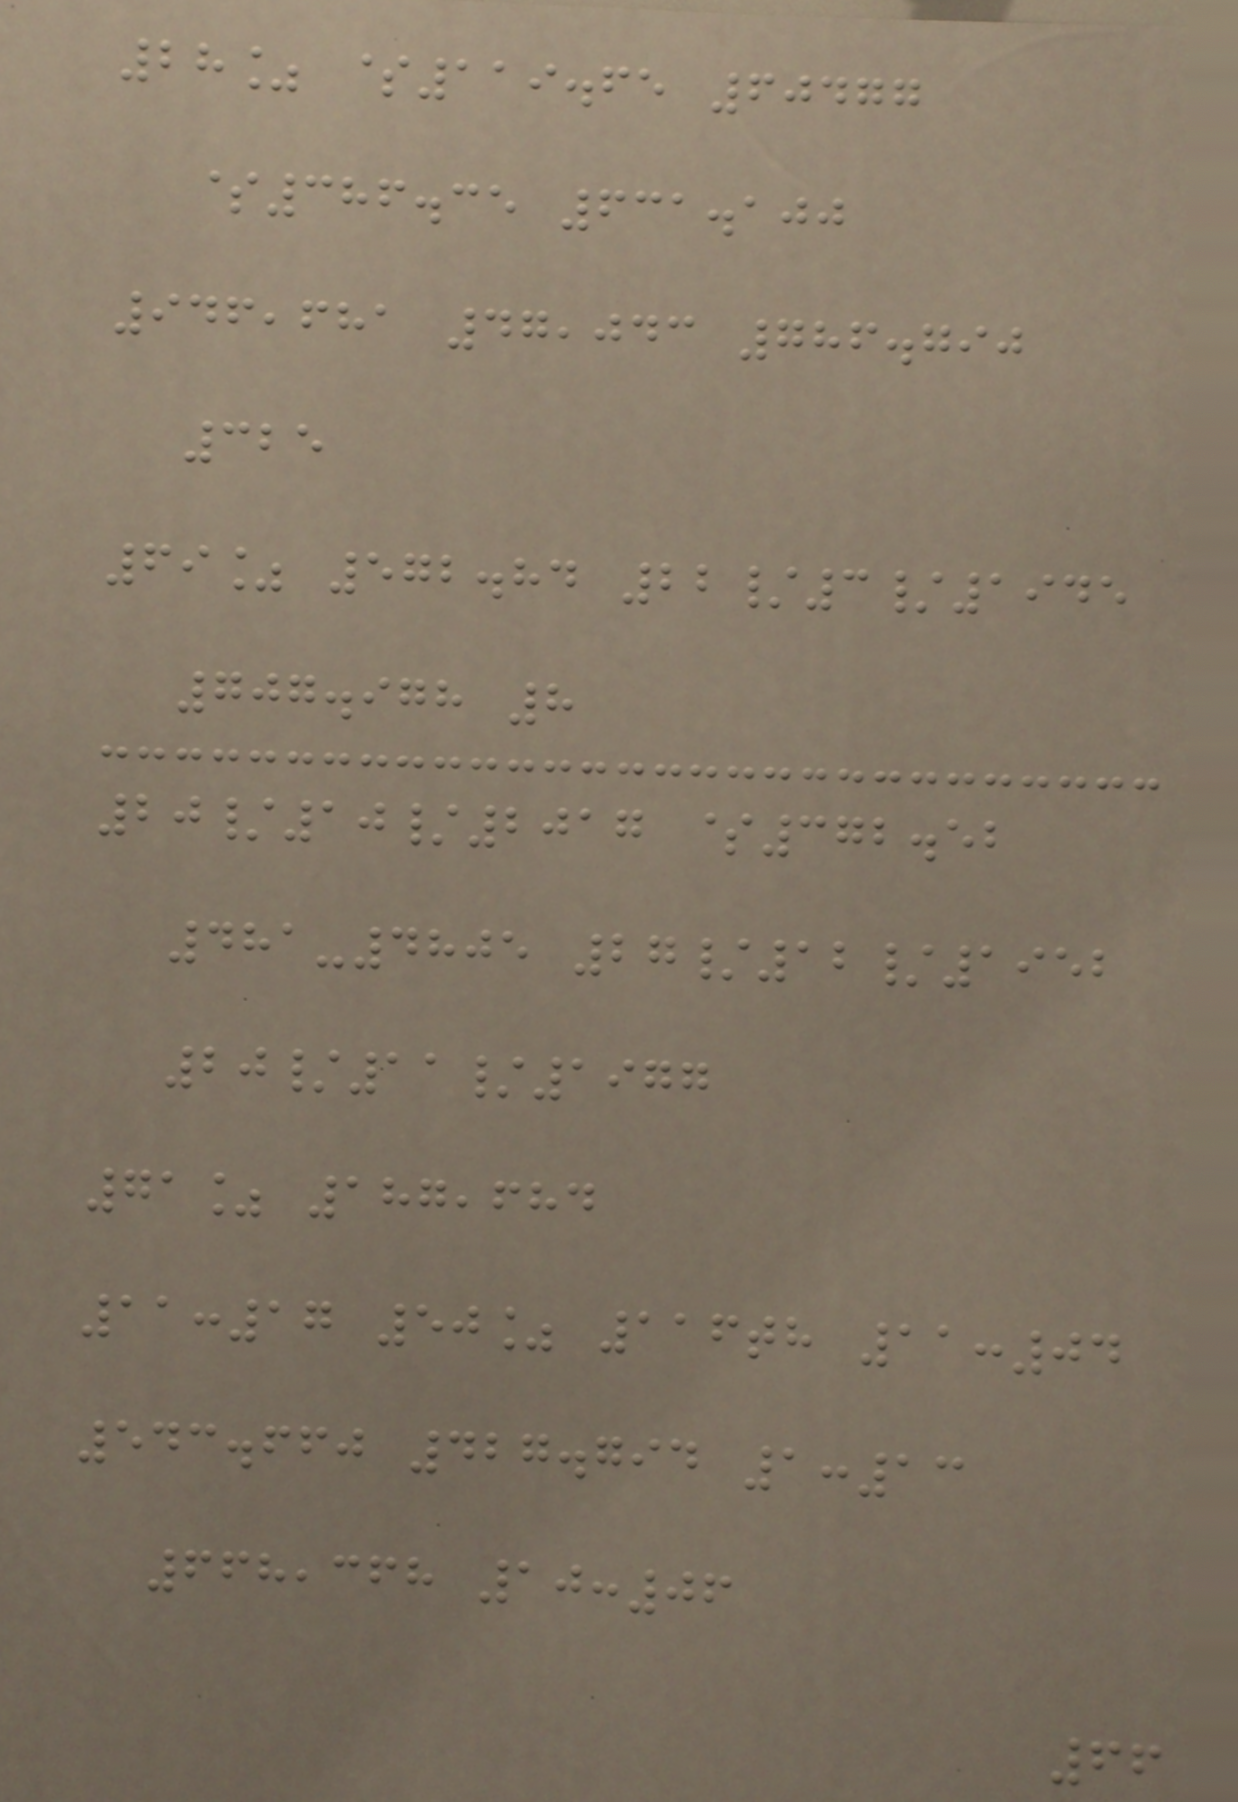28% $119.65 60477
$386.35 631.100
946,681 47,043 786.790
325
69% 572.84 22/3/1945
707.978 8
20/10/2017 $372.52
481-4805 27/12/1952
20/11/1977
71% 187,684
11:17 50% 116th 11:04
543.660 427.794 1:13
668,368 10:06
66
